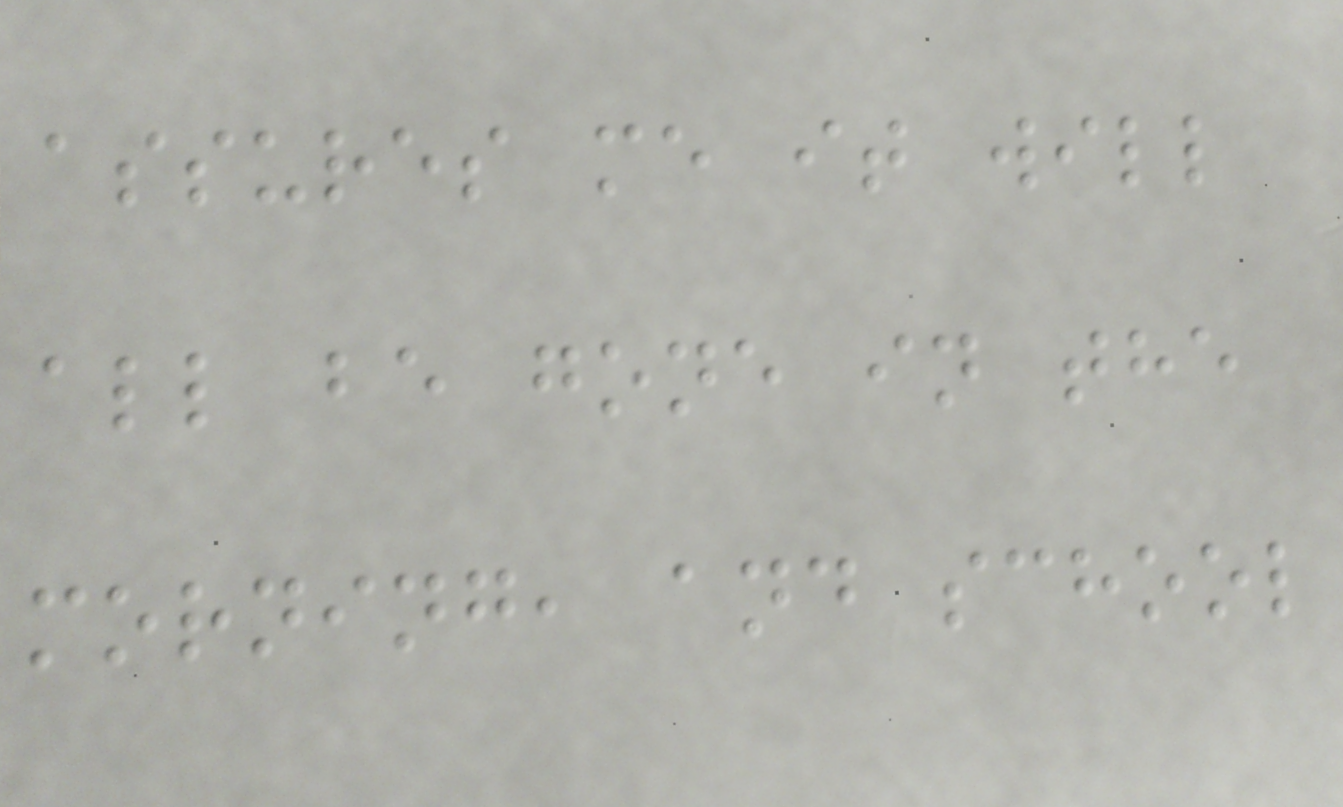assures me it will
all be gone in the
morning, and school
